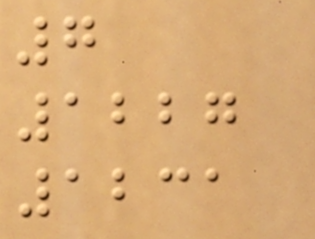7
1227
1231
